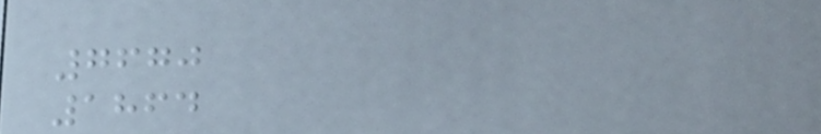7670
1864
